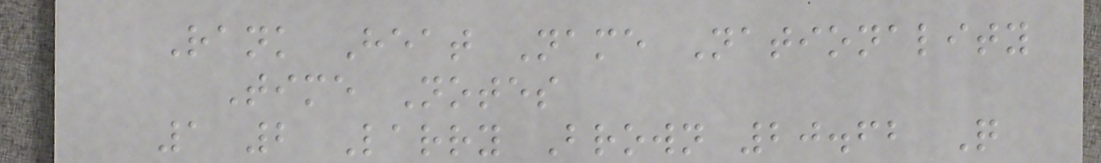Rank Heat Name Nationality
Time Notes
1 2 Larry Brown 20.62 Q
